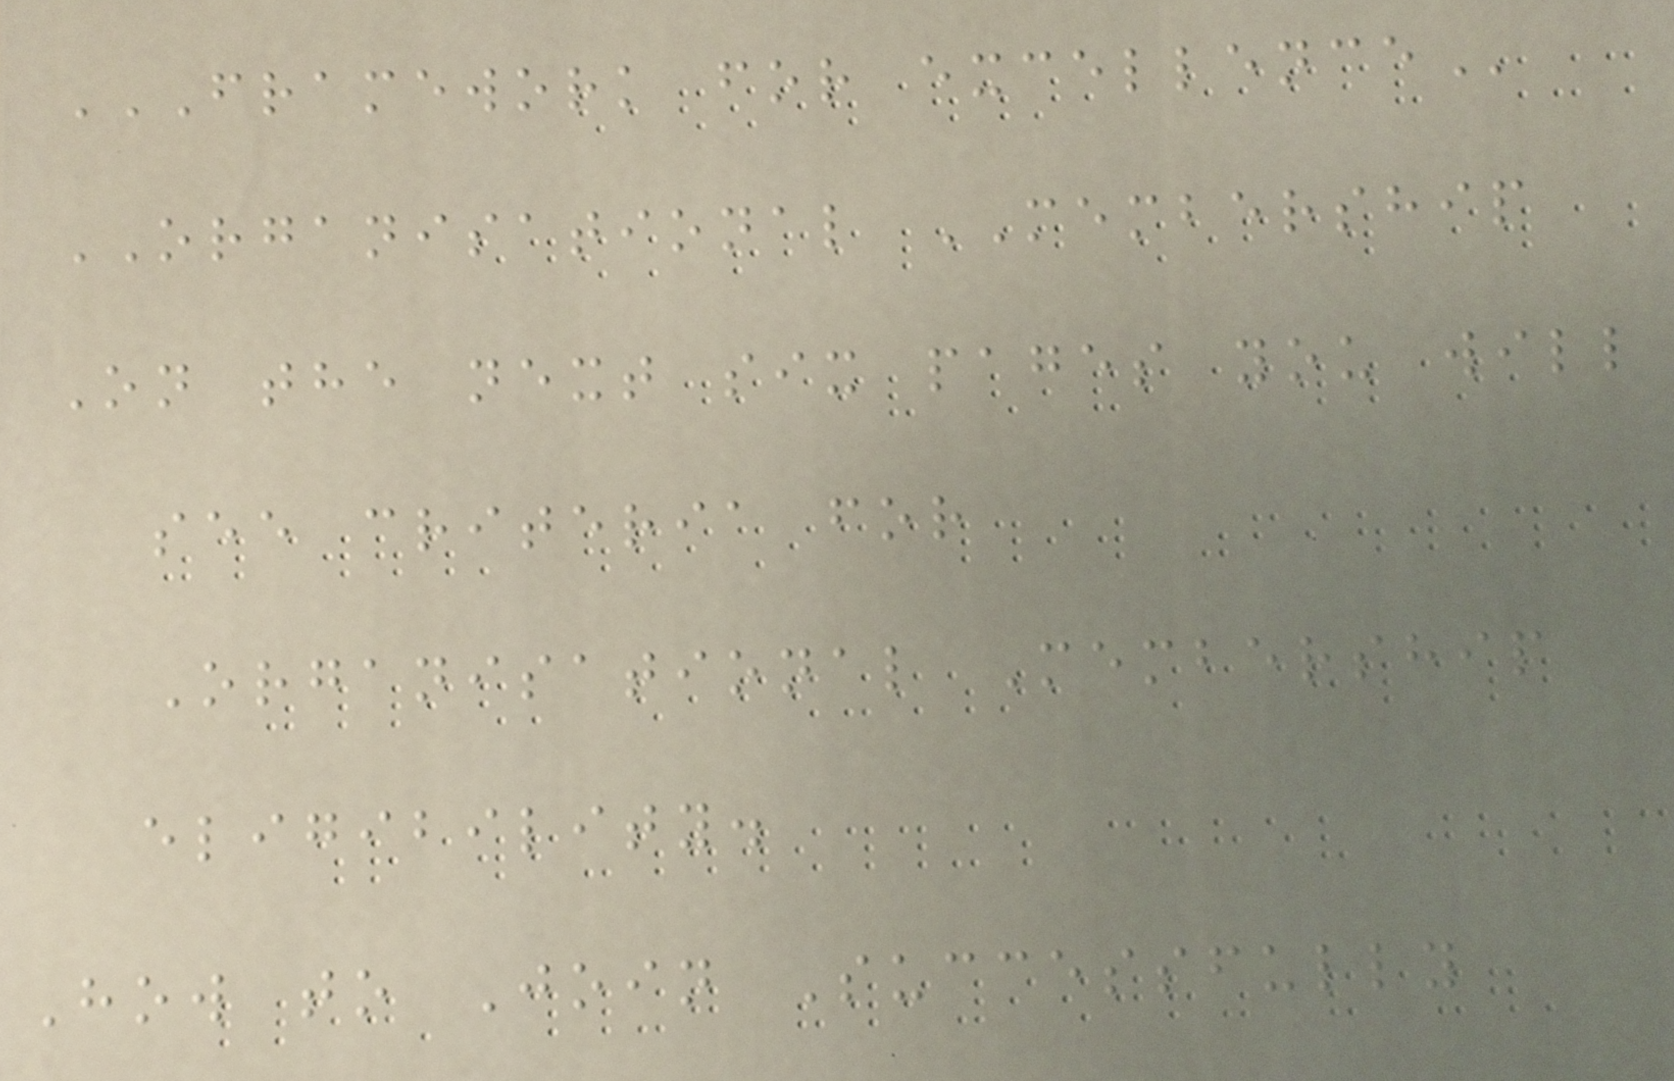FRAMEWORK FOR EXCELLENCE
ORGANISATIONAL MEMBERSHIP
On the next six pages you will
see criteria for
Organisational Membership
eligibility.
How to Join Successfully
